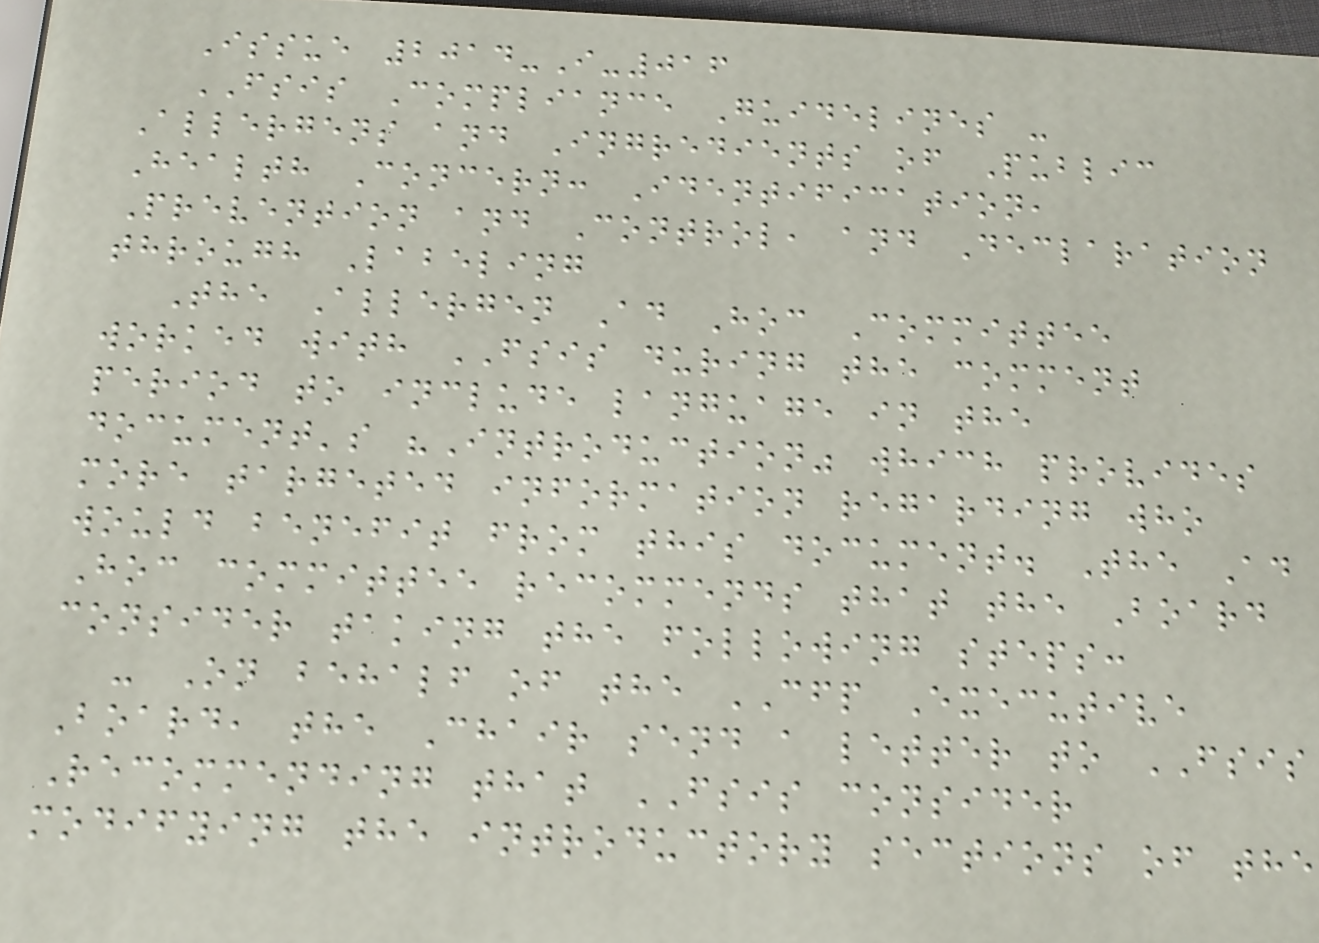Issue 2014-I-016
FSIS Compliance Guidelines -
Allergens and Ingredients of Public
Health Concern: Identification,
Prevention and Control, and Declaration
through Labeling
The Allergen Ad Hoc Committee
worked with FSIS during the comment
period to include language in the
document's "Introduction" which provides
more targeted information regarding who
would benefit from this document. The Ad
Hoc committee recommends that the Board
consider taking the following steps:
- On behalf of the CFP Executive
Board, the Chair send a letter to FSIS
Recommending that FSIS consider
modifying the introductory sections of the
